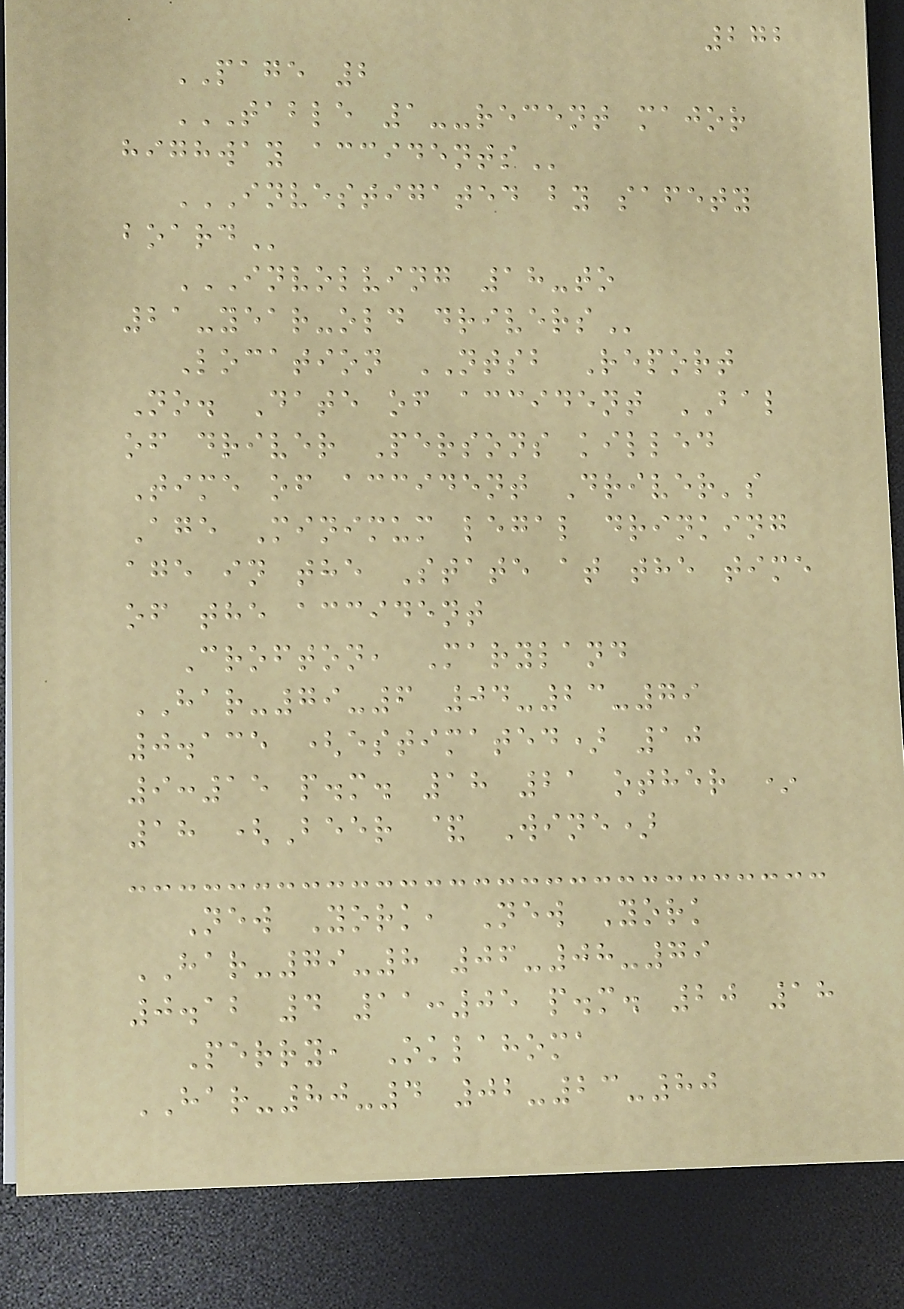272
PAGE 2
TABLE 1--RECENT MAJOR
HIGHWAY ACCIDENTS
INVESTIGATED BY SAFETY
BOARD
INVOLVING 18-TO
21-YEAR-OLD DRIVERS
Location NTSB Report
No. Date of accident BAL
of driver Persons killed
Time of accident Driver's
Age Minimum legal drinking
age in the State at the time
of the accident
Crofton, Maryland
HAR-79-6 04-23-79
0.135 (estimated) 10
9:15 p.m. 18 21 other *
18 (Beer & Wine)
New York, New York
HAR-79-8 06-08-79
0.12 4 11:05 p.m. 20 18
Perry, Oklahoma
HAR-80-4 02-23-80
